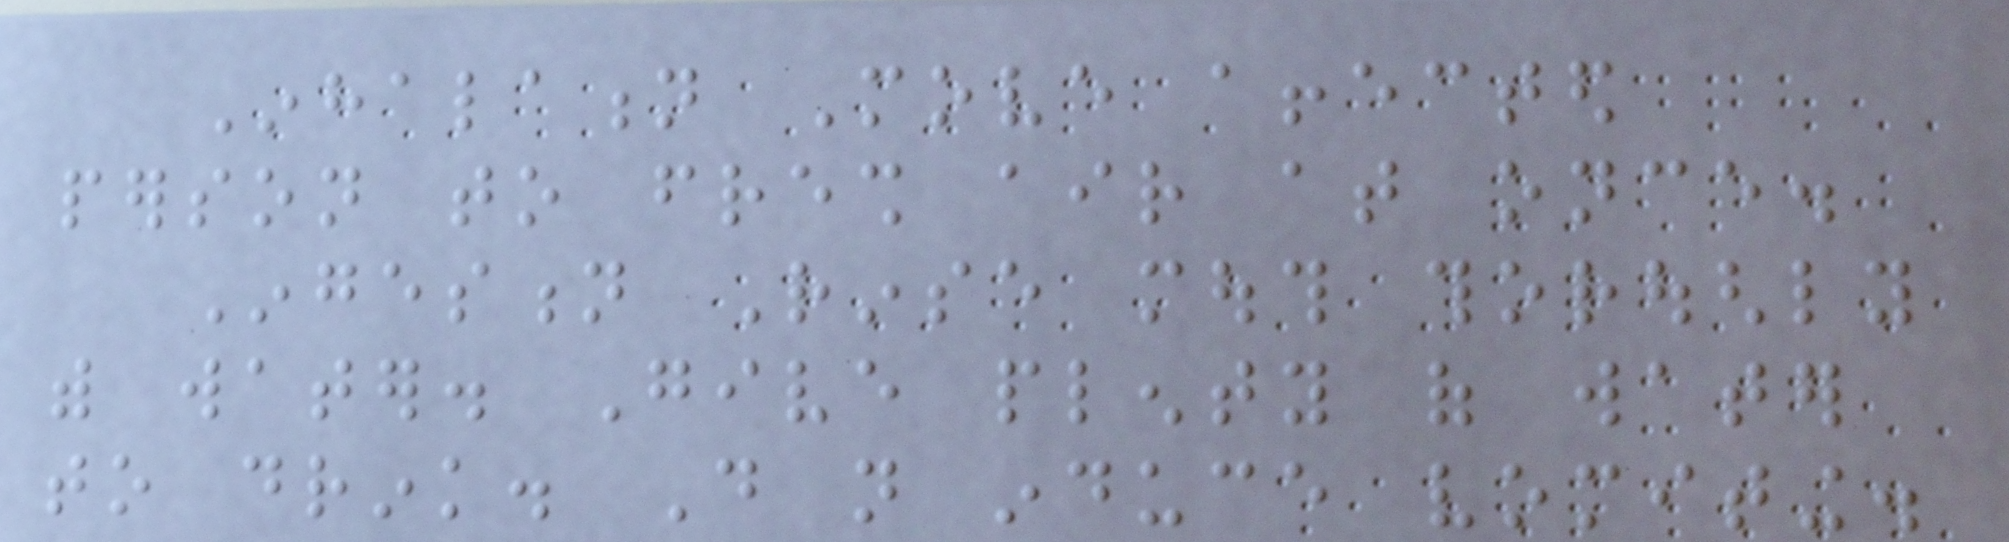Inhalation Move affected
person to fresh air at once.
Ingestion Rinse mouth thoroughly
with water. Give plenty of water
to drink. Do not induce vomiting.
